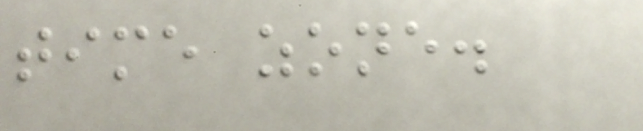time zone.
